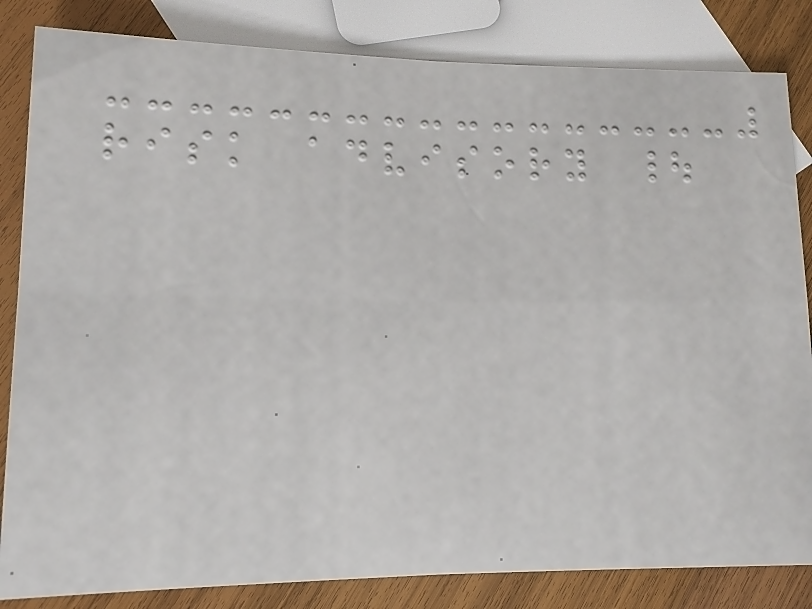risk advisory |
